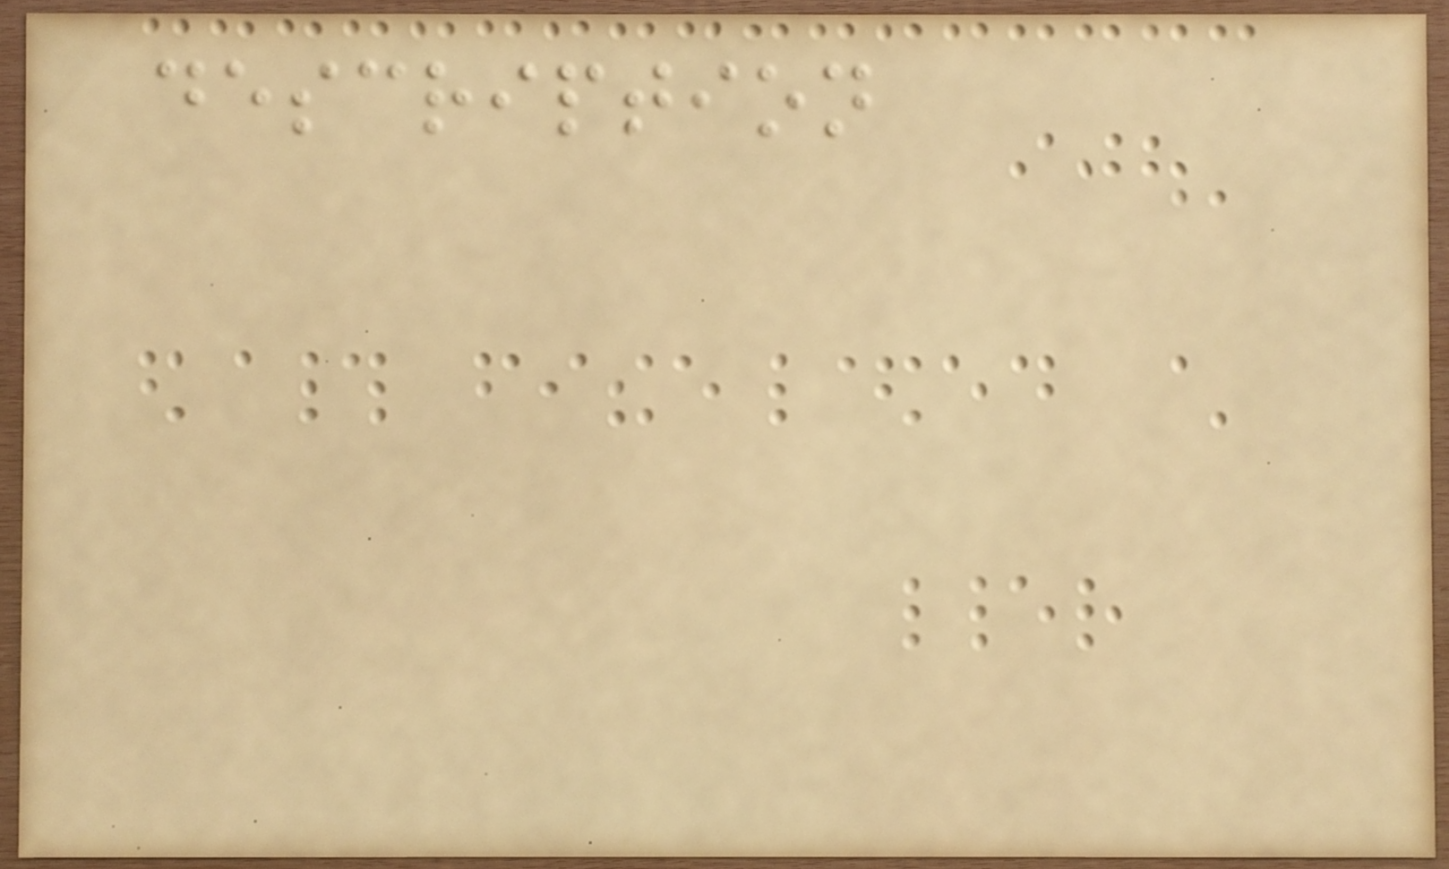description
